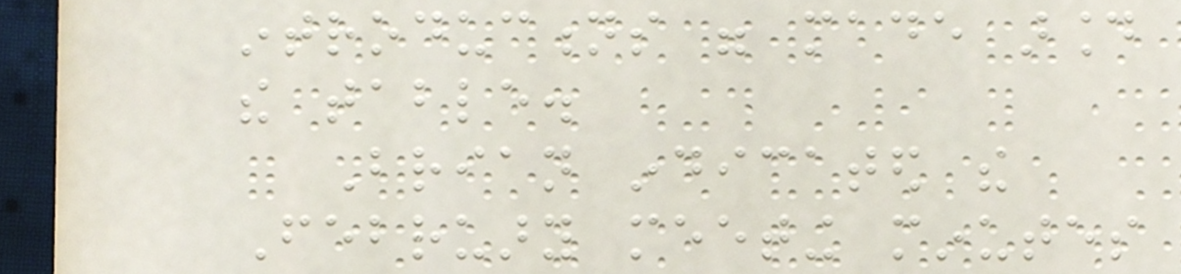introductions were made around
the table.
Brian indicated the
February meeting minutes
